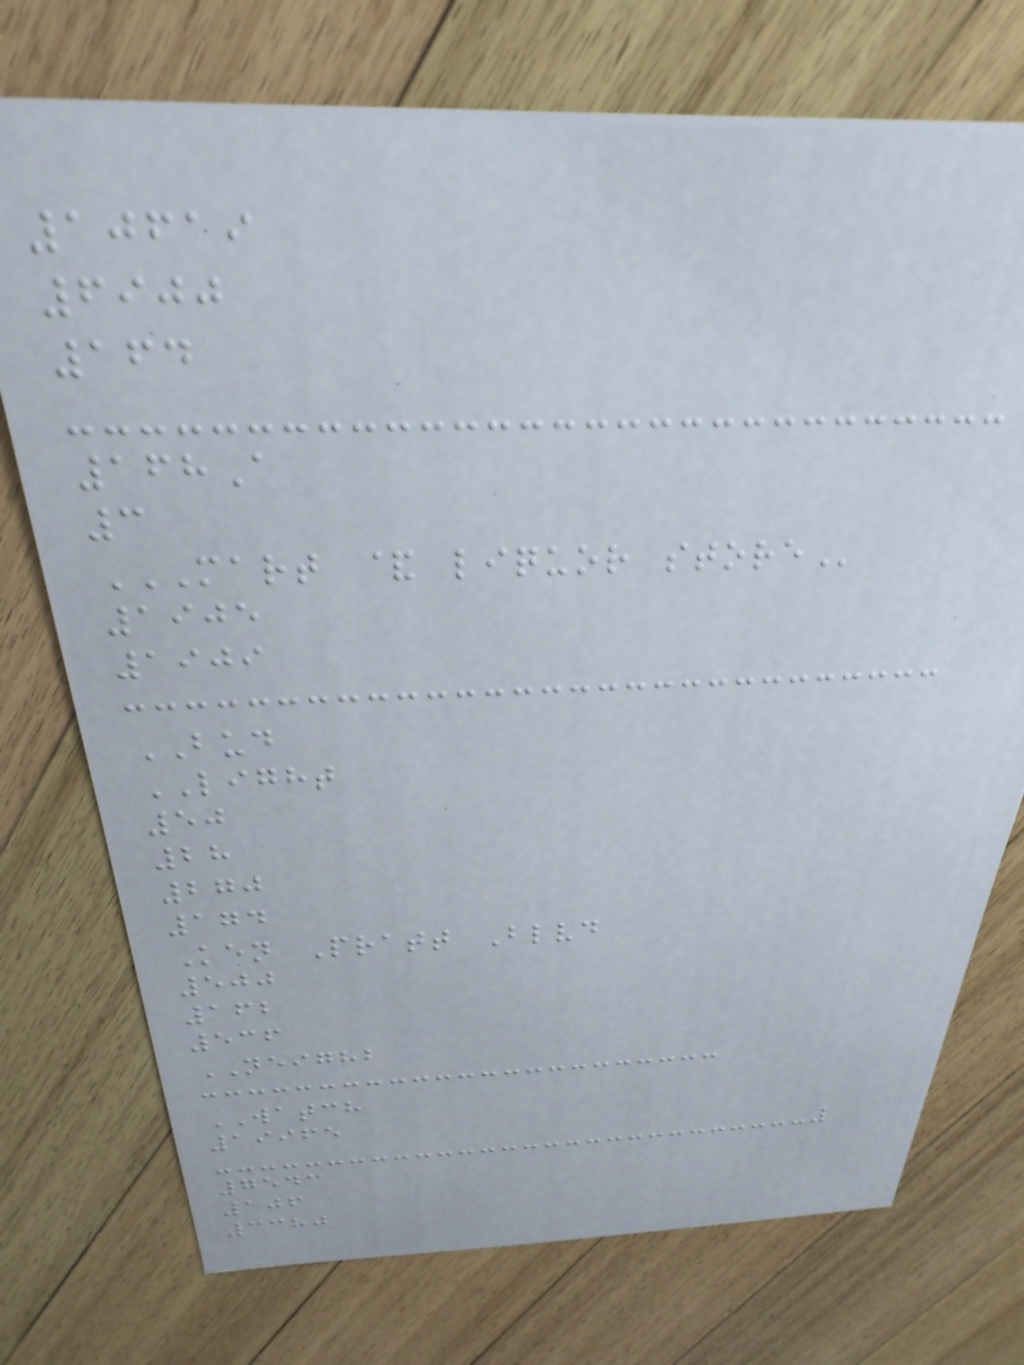10619
6900
164
168A
3
MART & LIQUOR STORE
1905
1909
BUD
LIGHT
50
28
270
174
Ken Pratt Blvd
500
162
536
NEIGHB
WATCH
19965
7543
106
3380
